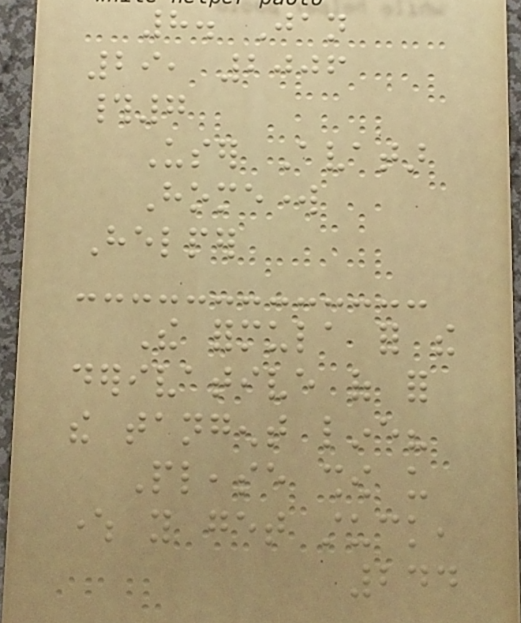8. Jan
29, 2006
#7
User Avatar
Homework
Helper
The formula for the
derivative of for
the tangent line?
Please show us
where you get stuck,
244
